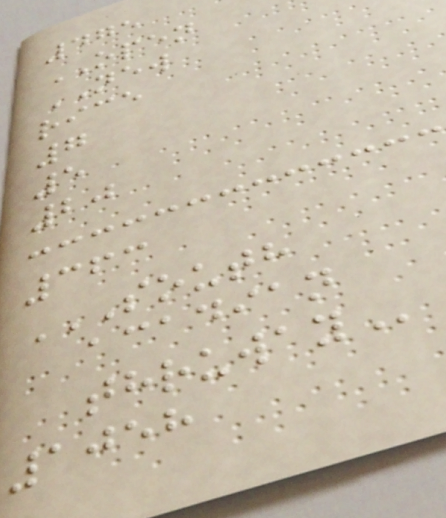475
OPEN
NEW
rice
7
5
20
363
SOUTH
ACADIAN
THRUWAY
1058
